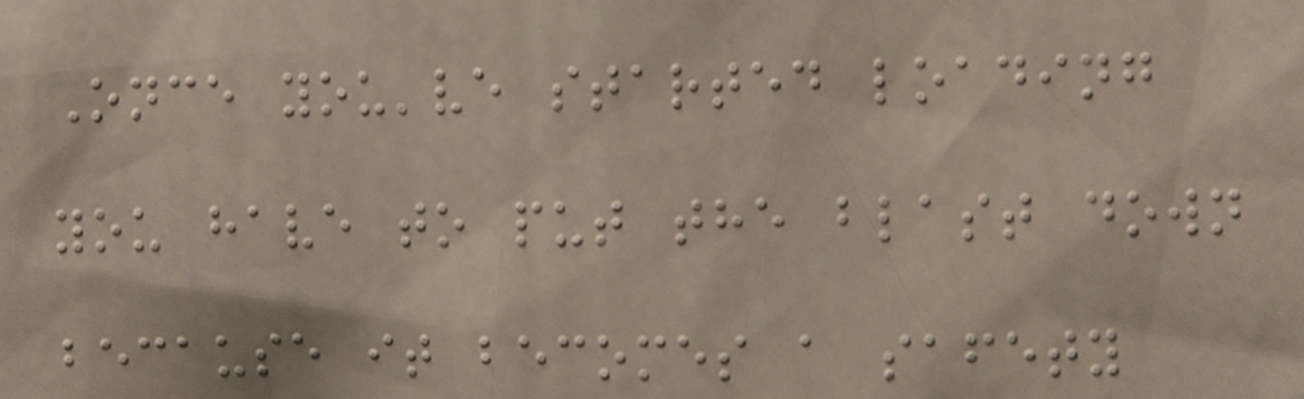Once you've started loading
you have to put the blast down
because it becomes a safety
